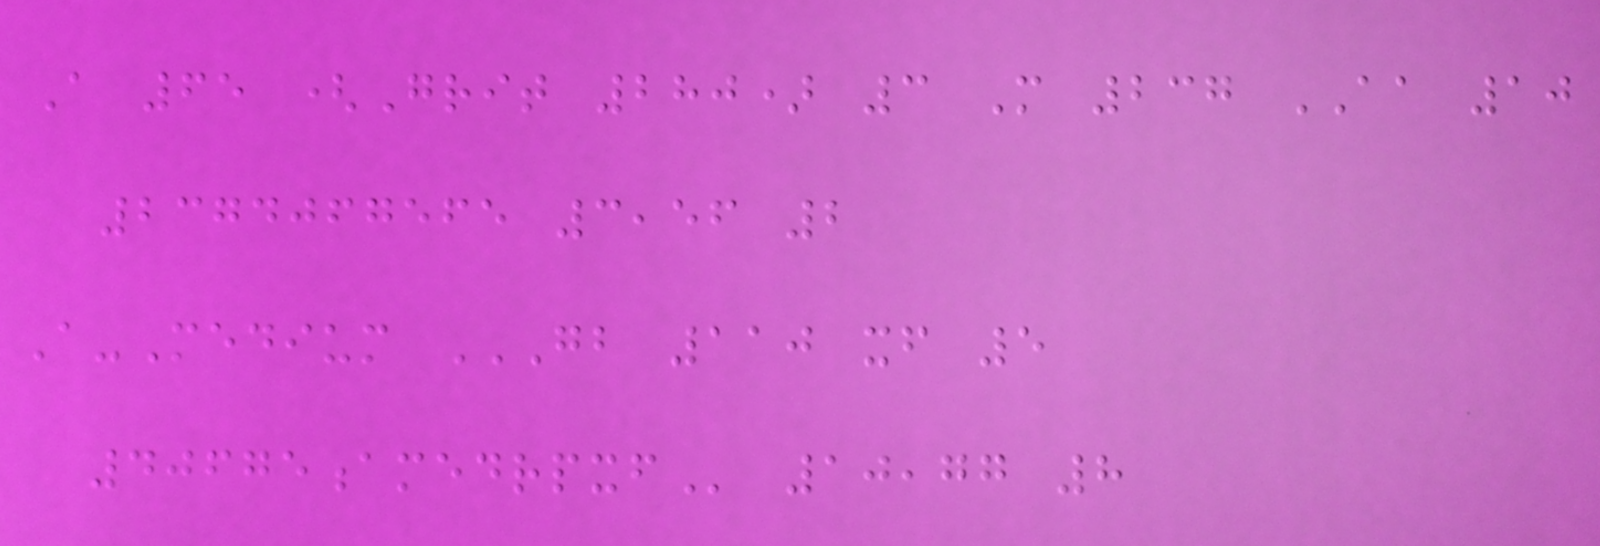A 65 (Grit 280) 3 M 237 AA 10
2374067565 3,56 2
A-Medium GB 110 XF 5
40675AMEDRPXF 10,77 8
